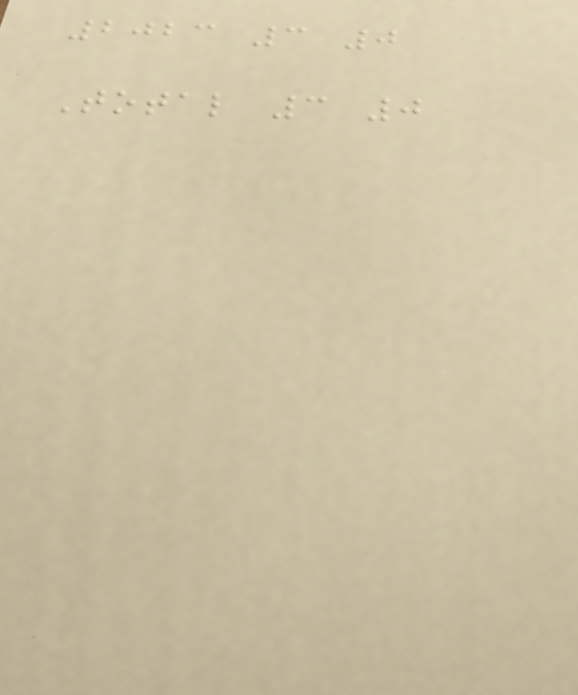2023 3 0
Total 3 0
